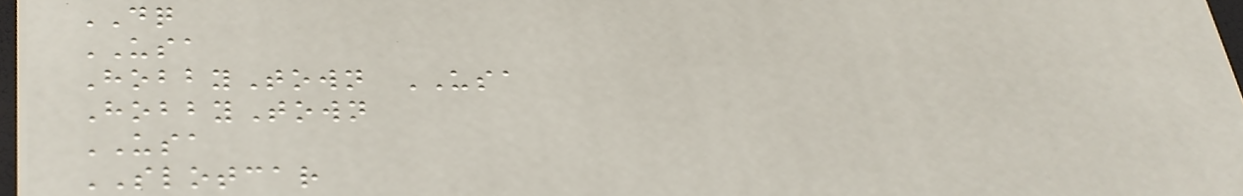DQ
USA
HobbyTown USA
HobbyTown
USA
SLOTCAR
